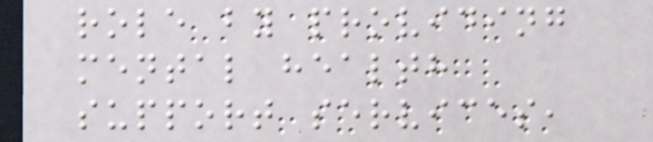role by providing
mental health
support services,
